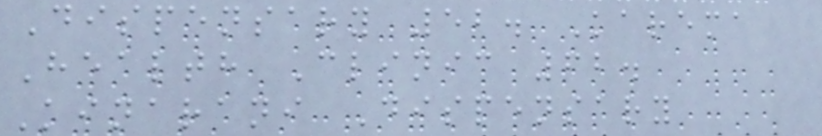Dispensary 52. Karema
Health Clinic 62.
Kinarani Dispensary
